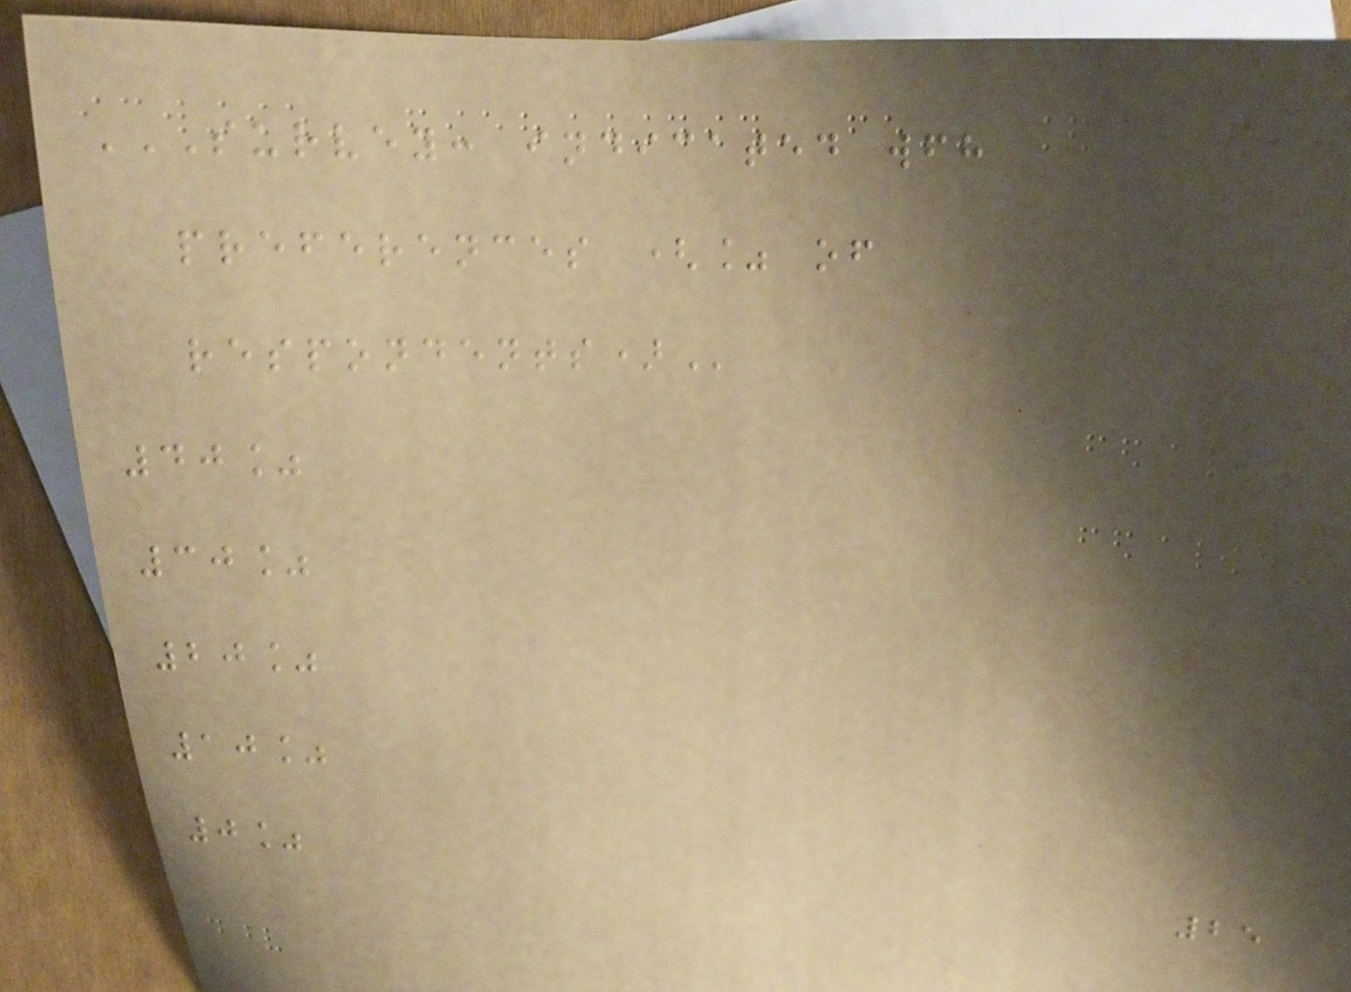SURVEY: INDICATED WFH
PREFERENCES (% OF
RESPONDENTS)
40%
30%
20%
10%
0%
25
